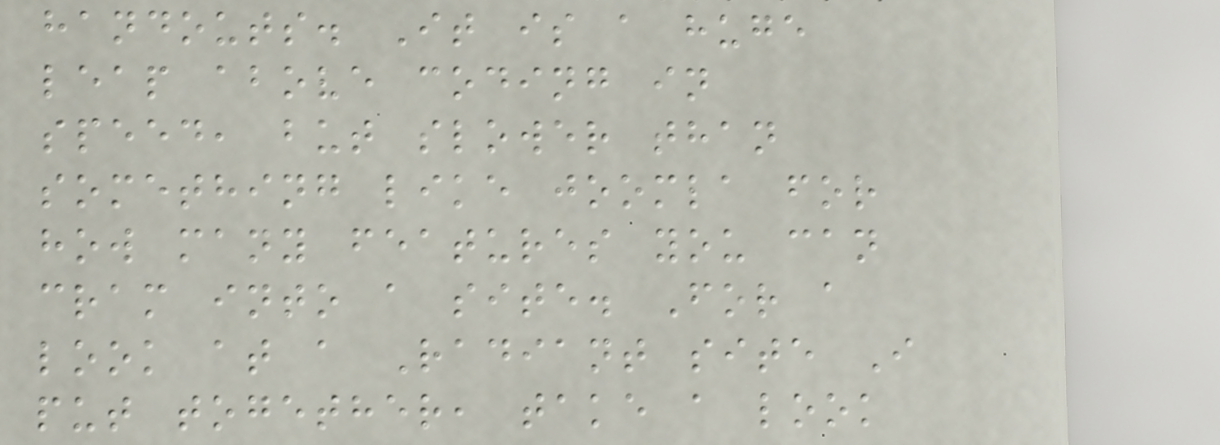handouts. It is a huge
leap above coding in
speed, but slower than
something like joomla for
how many features you can
cram into a site. For a
look at a Radiant site I
put together, take a look
